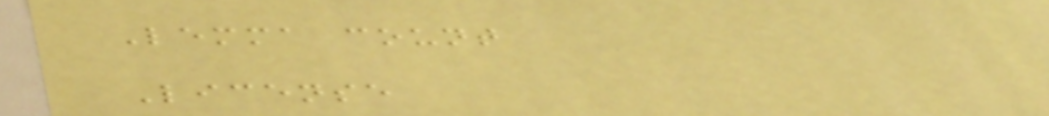Lemma count
License
